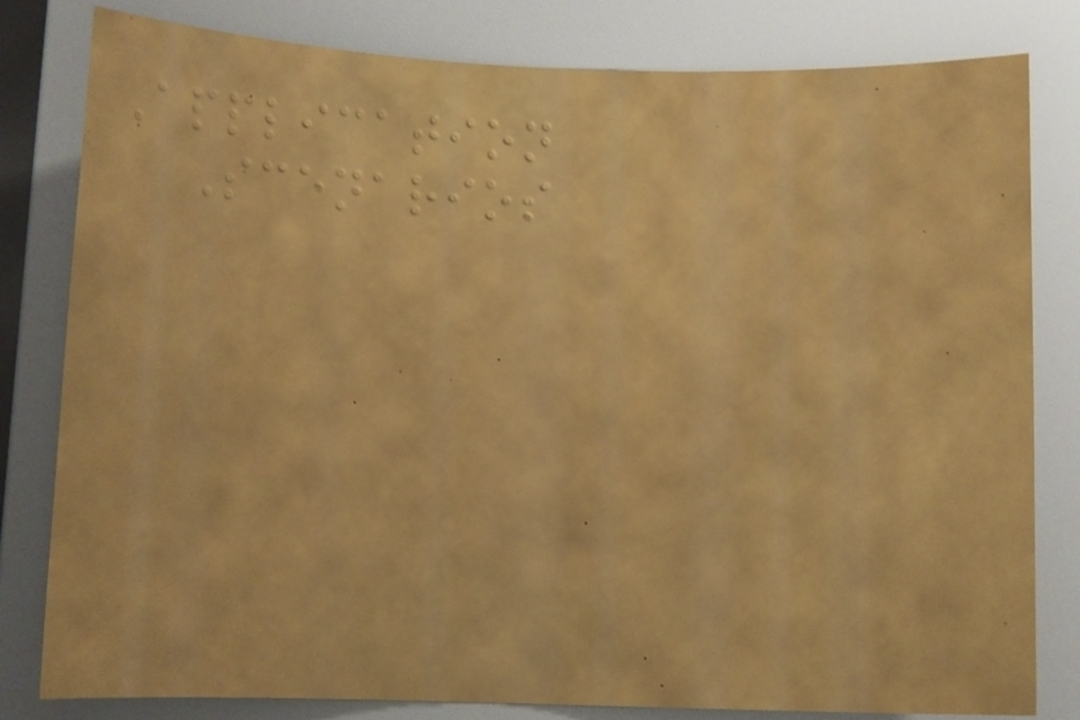Application
Scenarios
